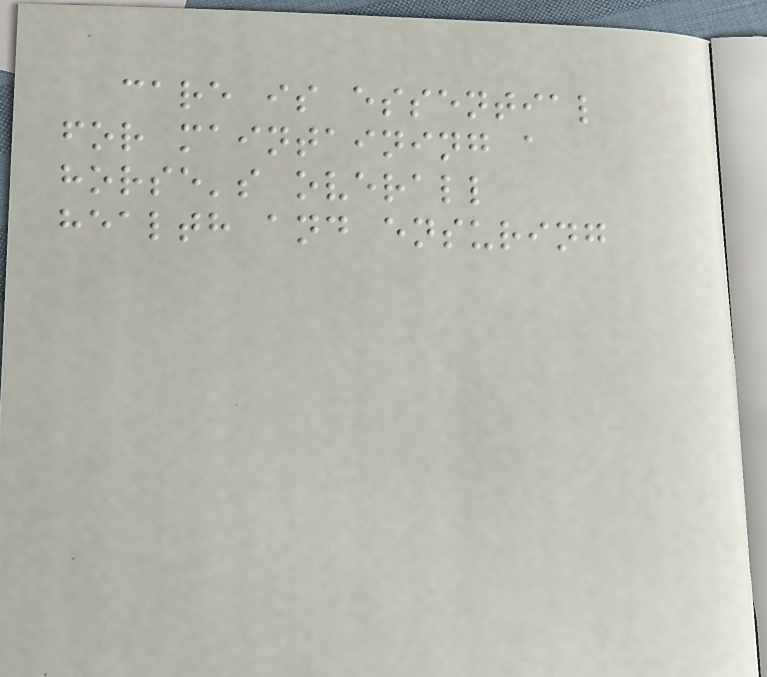care is essential
for maintaining a
horse's overall
health and ensuring
